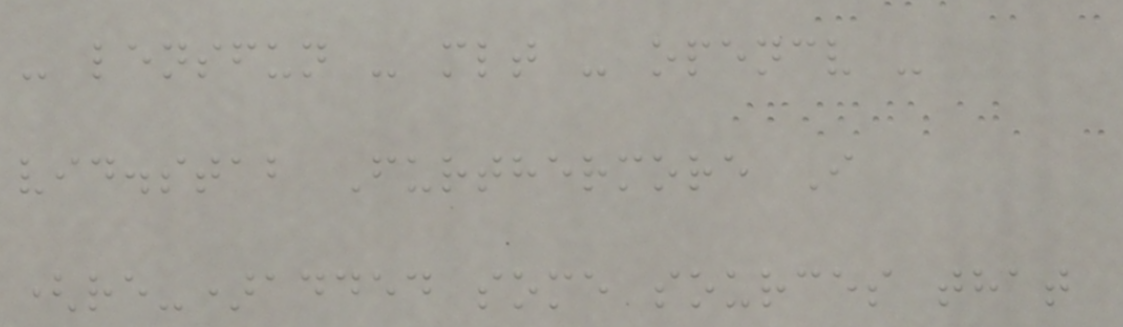- lensfun - mlt - opencv -
vid.stab Furthermore I
(re-)added some sources that
